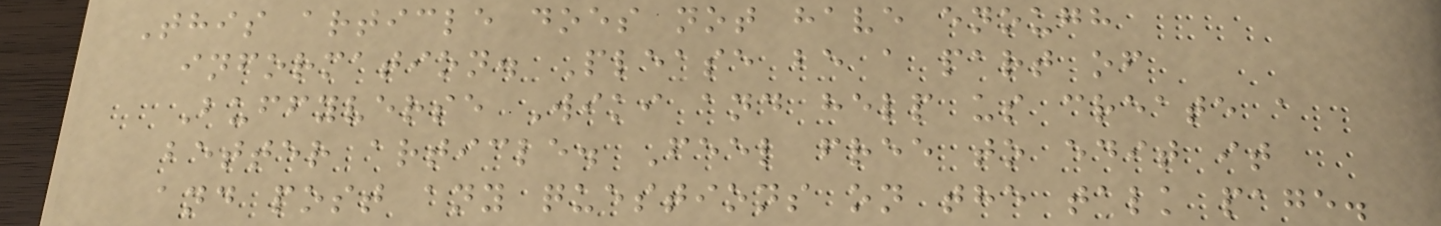This article does not have enough
information. Please be a part of
Buffyverse Wiki and help us create a
better article. Feel free to edit it
and post any questions on the talk page.
